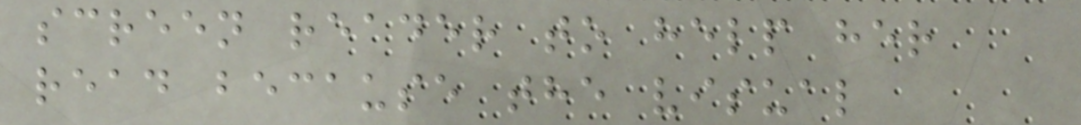screen reader to help her
read because the visual
